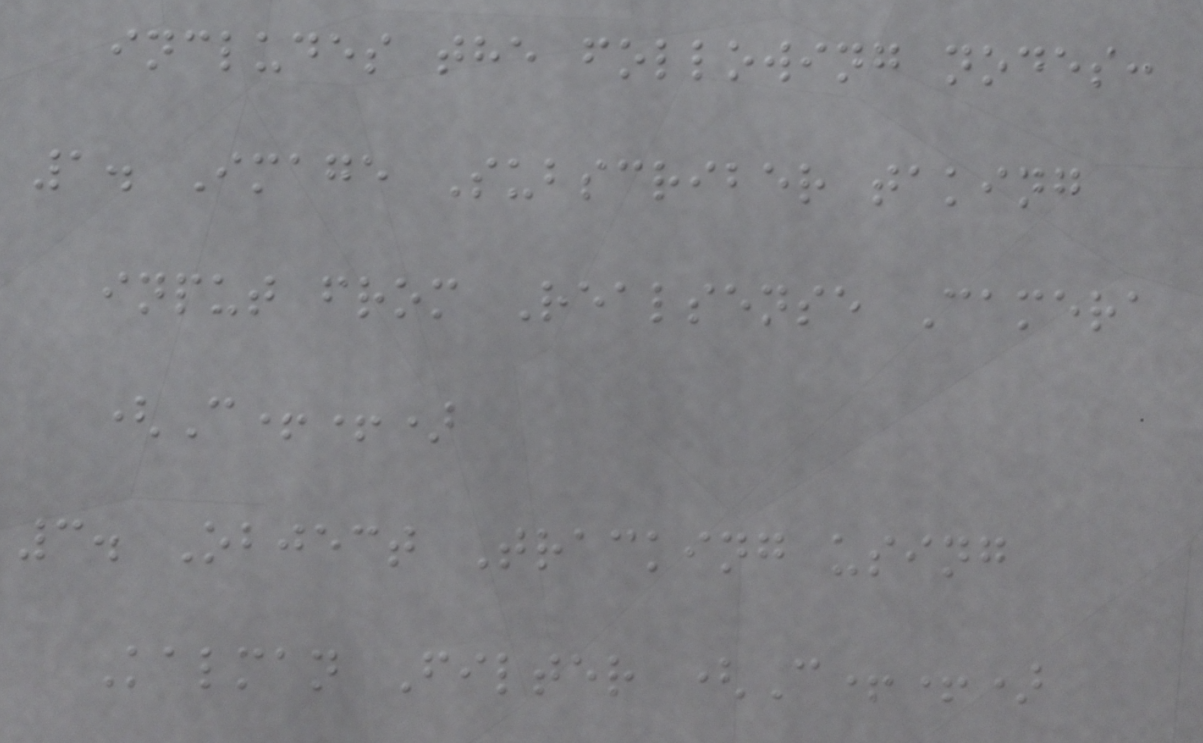includes the following nodes:
1. Image Subscriber taking
input from Realsense Camera
(C++)
3. Object Tracking using
Kalman Filter (C++)
